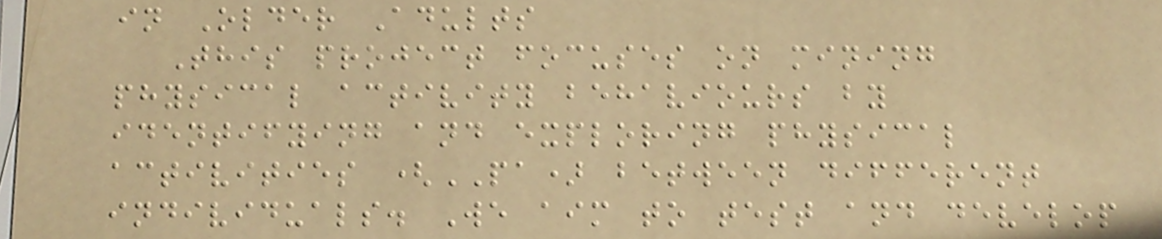in Older Adults
This project focuses on mining
physical activity behaviours by
identifying and exploring physical
activities (PA) between different
individuals. We aim to test and develop
